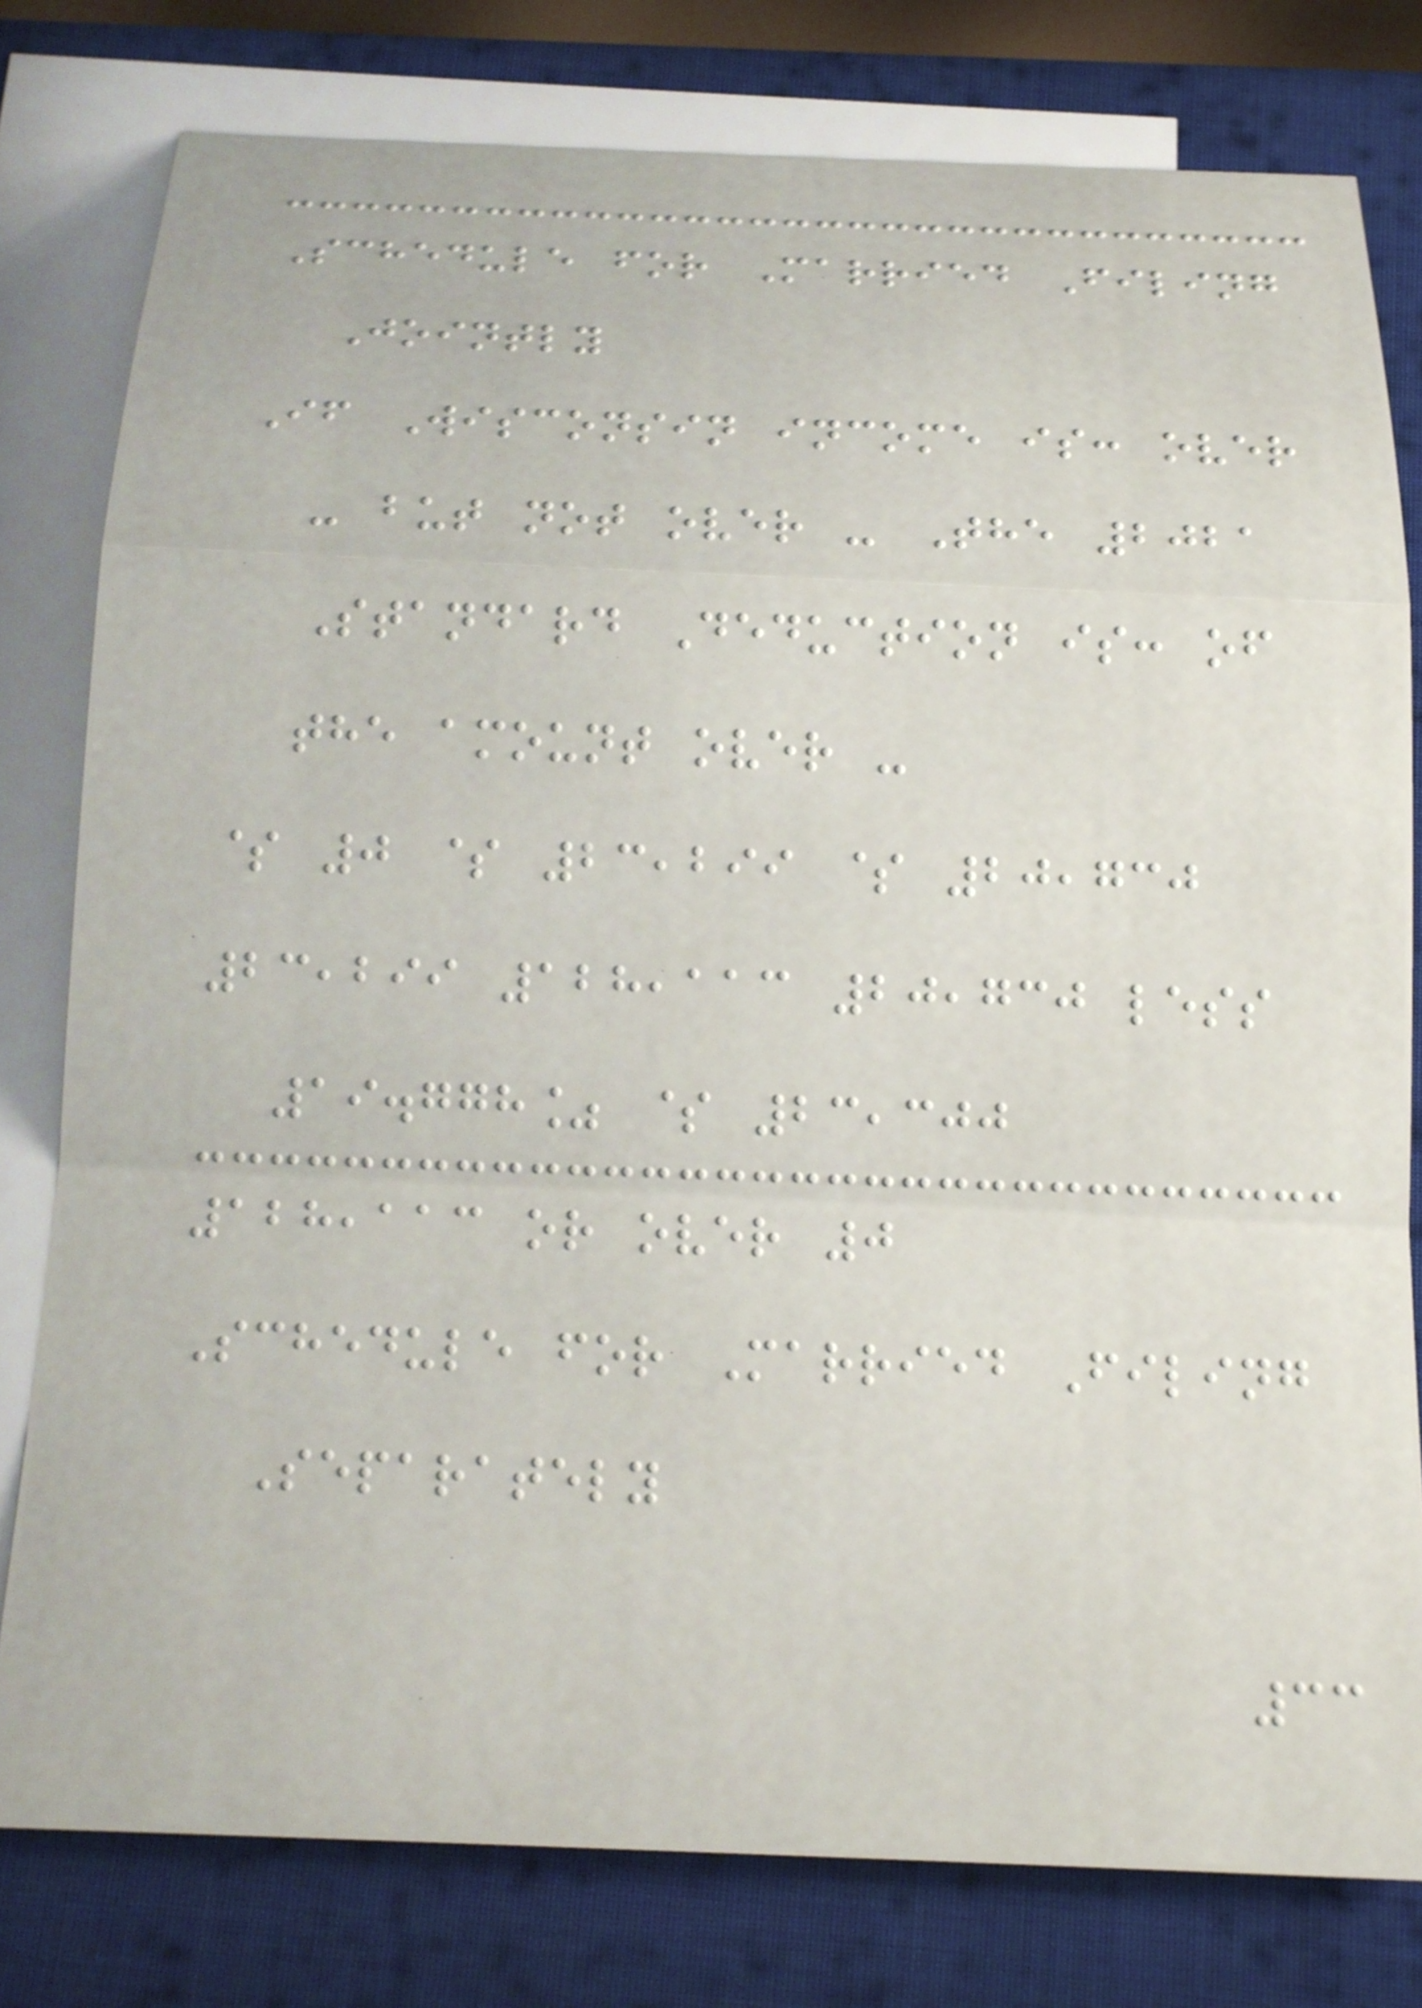Schedule for Married Filing
Jointly
If Wisconsin income is: over
- but not over - The 2021
Standard Deduction is: of
the amount over -
$ 0 $ 23,299 $ 20,730
23,299 128,113 20,730 less
19.778% $ 23,300
128,113 or over 0
Schedule for Married Filing
Separately
33
